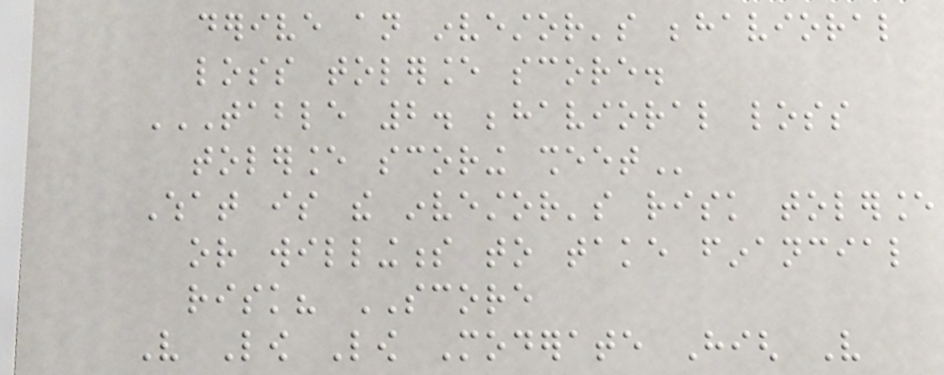derive an investor's behavioral
loss tolerance score.
TABLE 2. BEHAVIORAL LOSS
TOLERANCE SCORING SHEET
What is the investor's risk tolerance
or willingness to take financial
risk? SCORE
Very Low Low Moderate High Very
